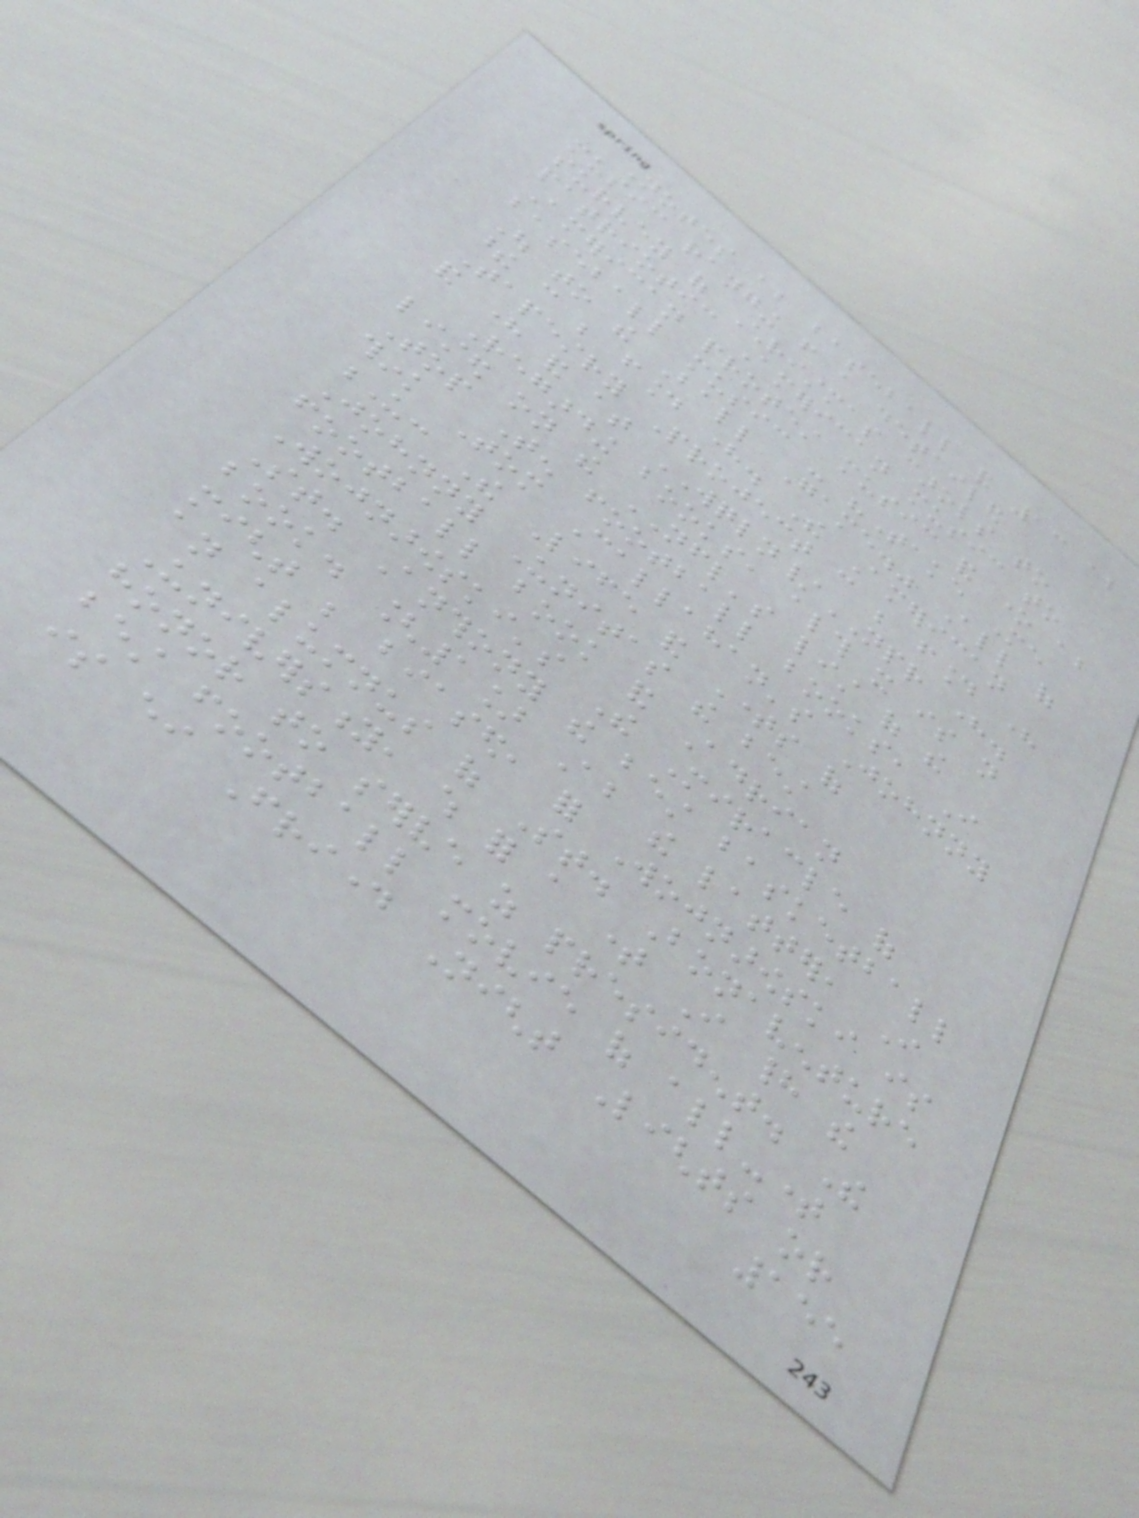Notes about baseball and 13 about
music ranging from a detailed
survey of Christmas carols to
patriotic American music to
American protest music and one about
baseball music - "Take Me
Out to the Ball Game." All of
these can be found here. The American
Tapestry Project can be found here
and here and at WQLN/NPR here.
Regarding books, although it is not
listed on the NFL's list of the
Top Ten football books, I
think Tom Callahan's Johnny
U: The Life and Times of
Johnny Unitas the best
football book and Adrian
Wojnarowski's The Miracle of
St. Anthony the best basketball
book. [1] About the latter, I
might be biased, for Wojnarowski is
an alumnus of St. Bonaventure
University, which for a time I had the
honor to serve as president. The
best football movie of all-time
is either Friday Night Lights or
155
